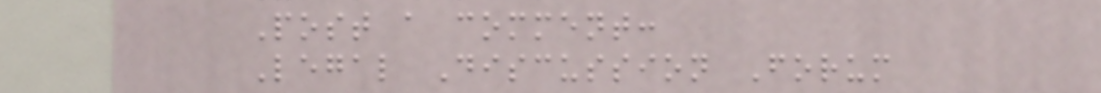Post a comment:
Legal Discussion Forum
